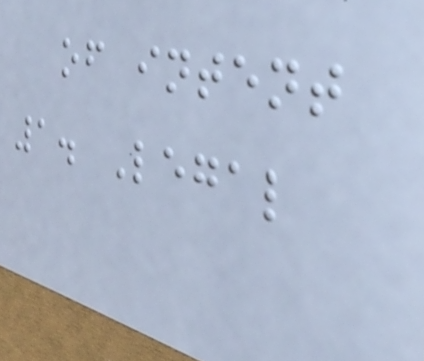of intent
1. Legal
